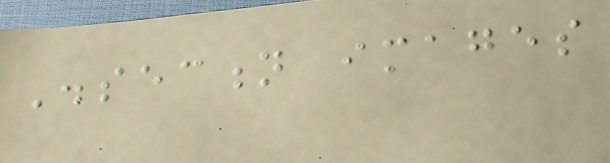Dissection images
